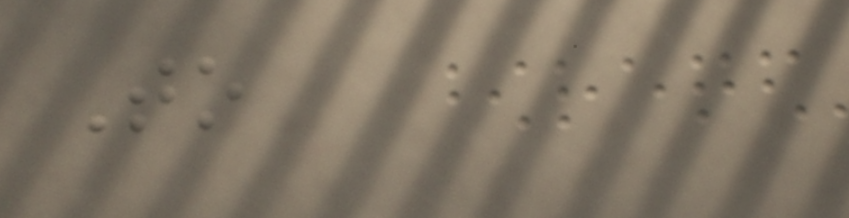To
